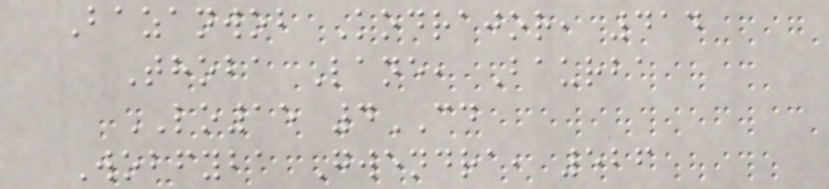Bazanwob Kodrajor, 414
Thoba Lane, Baurba
LO15 4CD
Wobfyba Gwendra, 526
